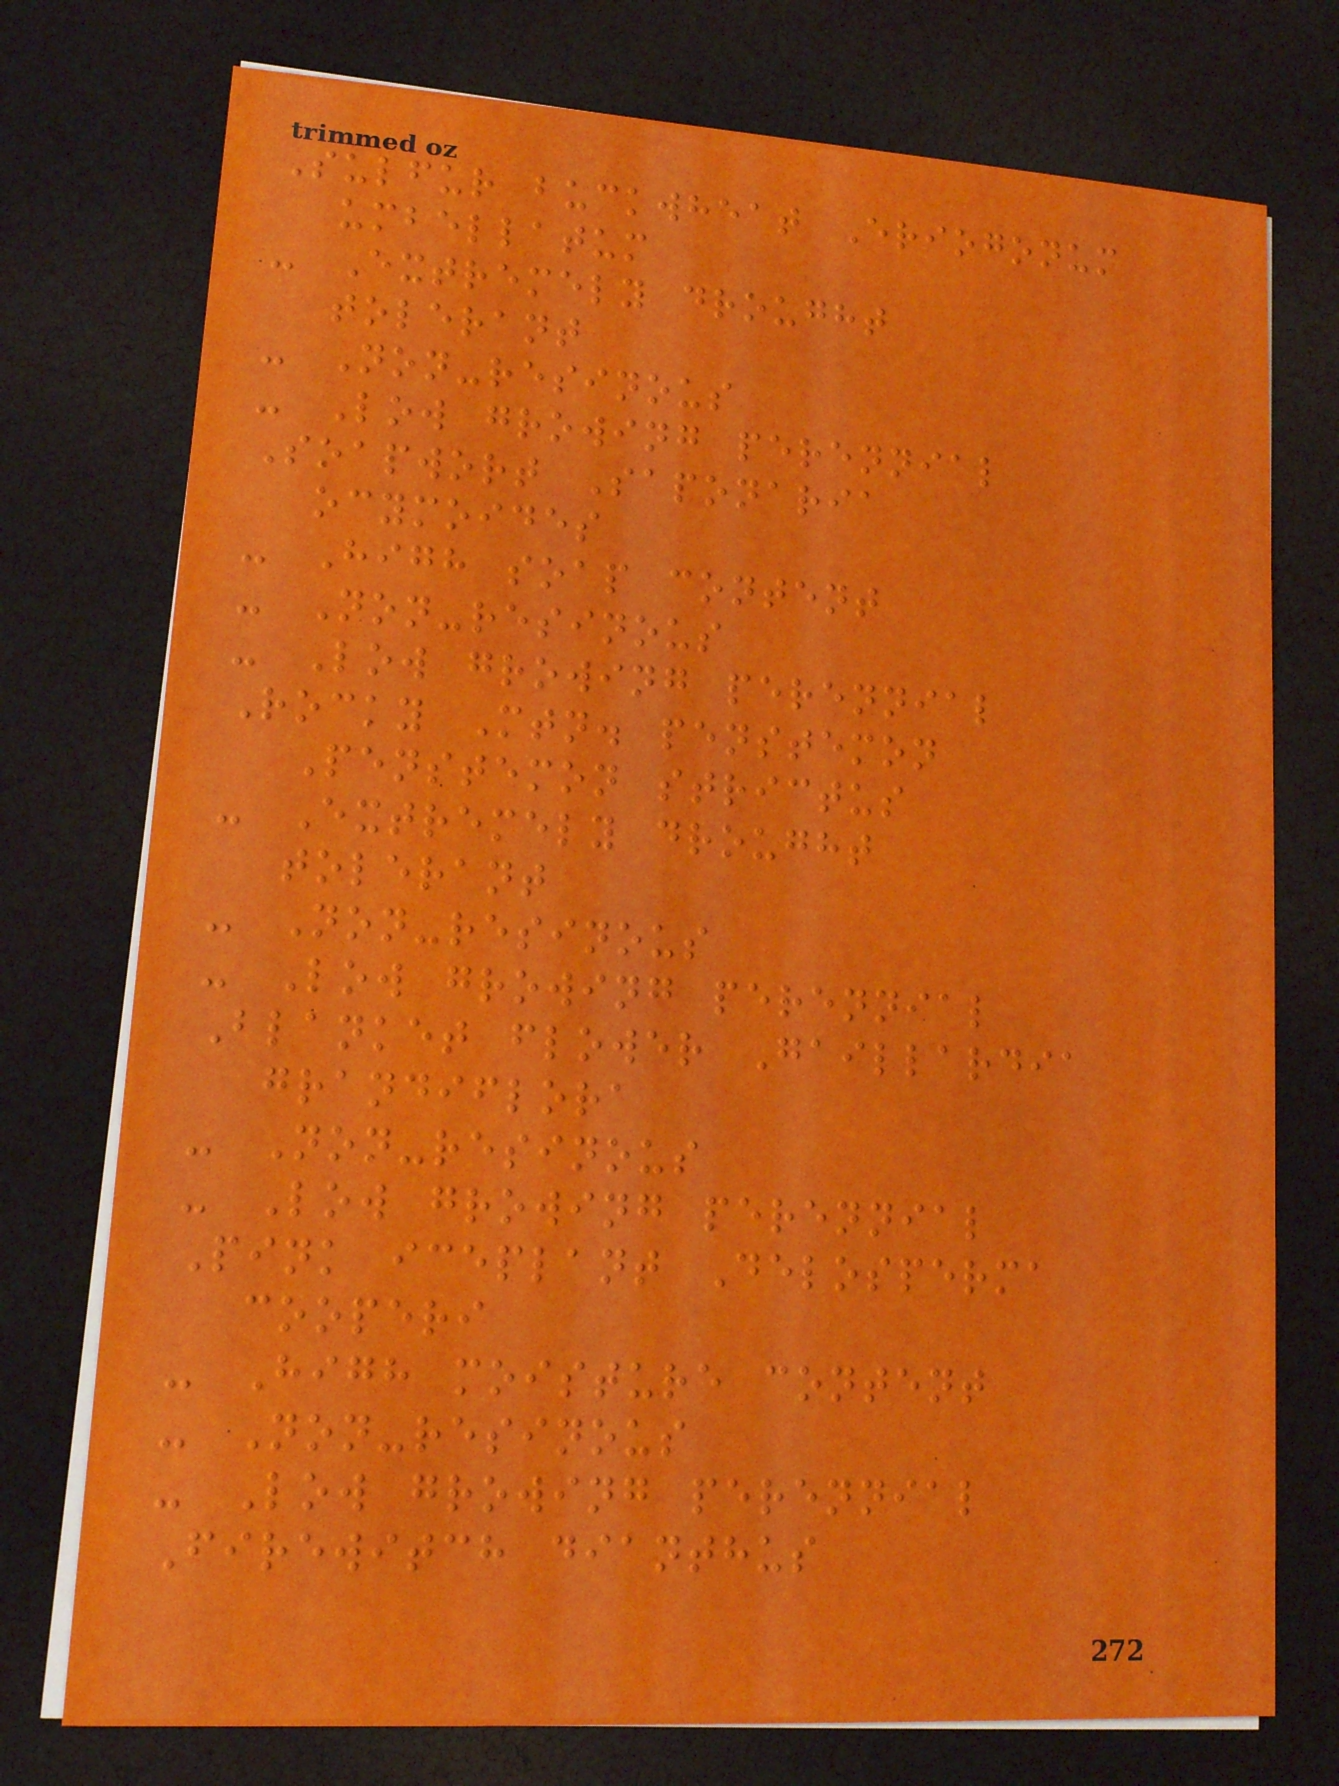Sulfur buckwheat Eriogonum
umbellatum
- Extremely drought
tolerant
- Non-resinous
- Low growing perennial
Soapwort Saponaria
ocymoides
- High soap content
- Non-resinous
- Low growing perennial
Rocky Mtn. penstemon
Penstemon strictus
- Extremely drought
tolerant
- Non-resinous
- Low growing perennial
Blanket flower Gaillardia
grandiflora
- Non-resinous
- Low growing perennial
Pink iceplant Delosperma
cooperi
- High moisture content
- Non-resinous
- Low growing perennial
Firewitch dianthus
